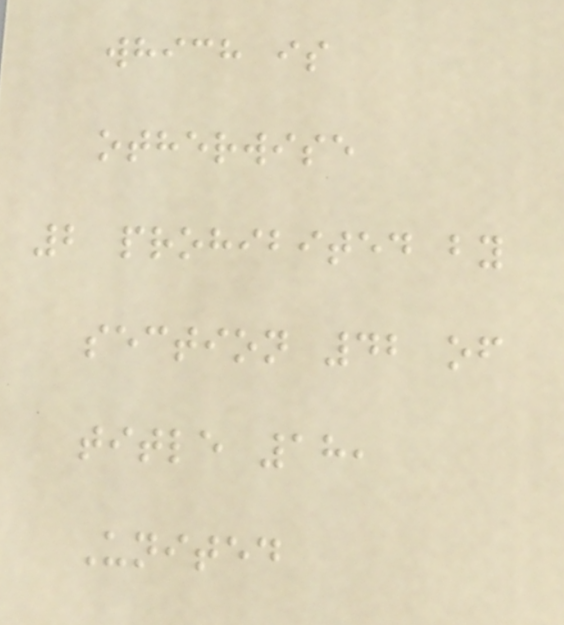which is
otherwise
2 prohibited by
section 42 of
title 18,
United
